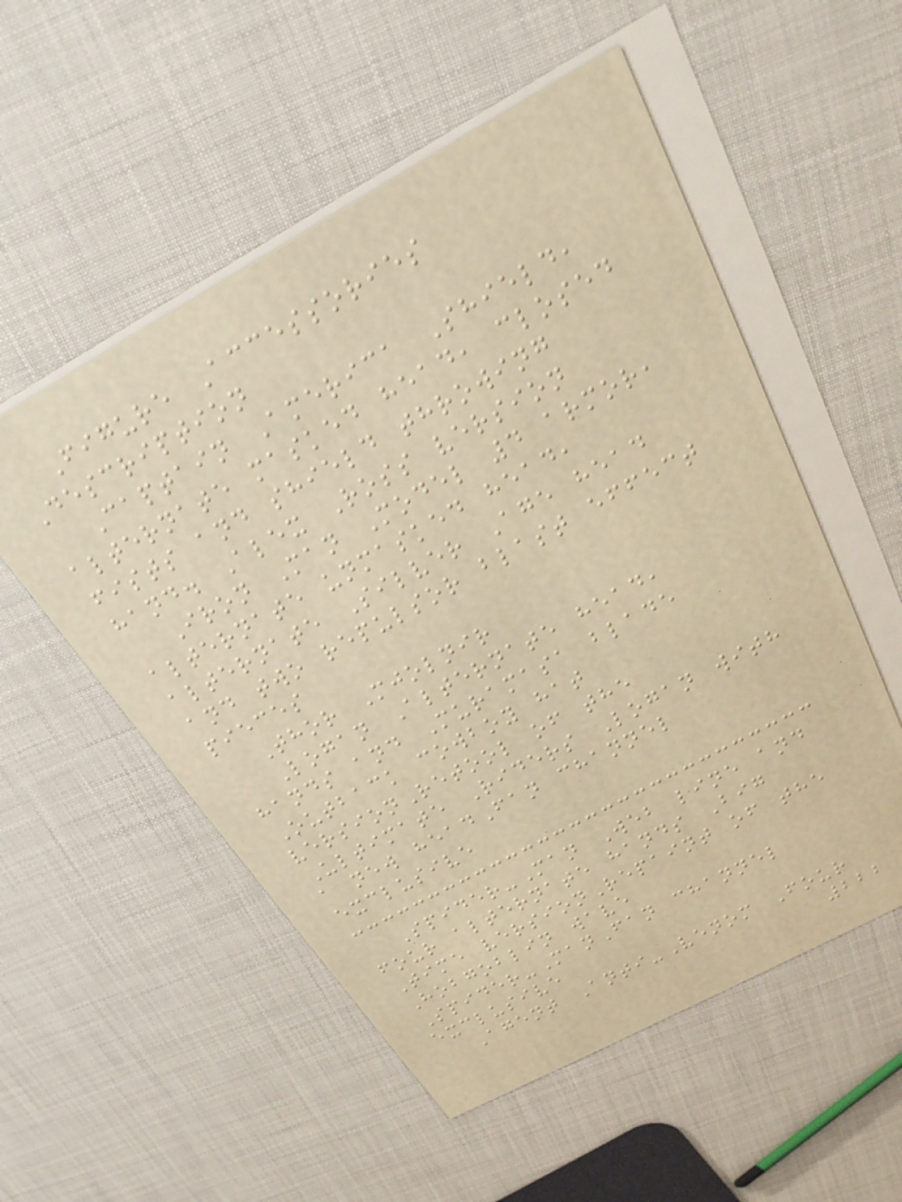Figure Accessories
Description
Captain America Shield,
alternate masked head, closed
fists and shield throwing
hand. Alex Ross version
Iron Man Model 4 armor,
alternate unmasked head,
alternate Silver Age head
and two repulsor blast effect
pieces
Thor Mjolnir
Logan Alternate head,
hands and Muramasa blade
Outback cowboy hat
versionRetool of the
Ultimate Riders Logan with
a new headFan channel
exclusive
Spider-Man Web line and
four alternate hands Big
Time versionRepaint of the
Hobgoblin wave
Spider-ManFan channel
exclusive
Agent Anti-Venom Four
222
